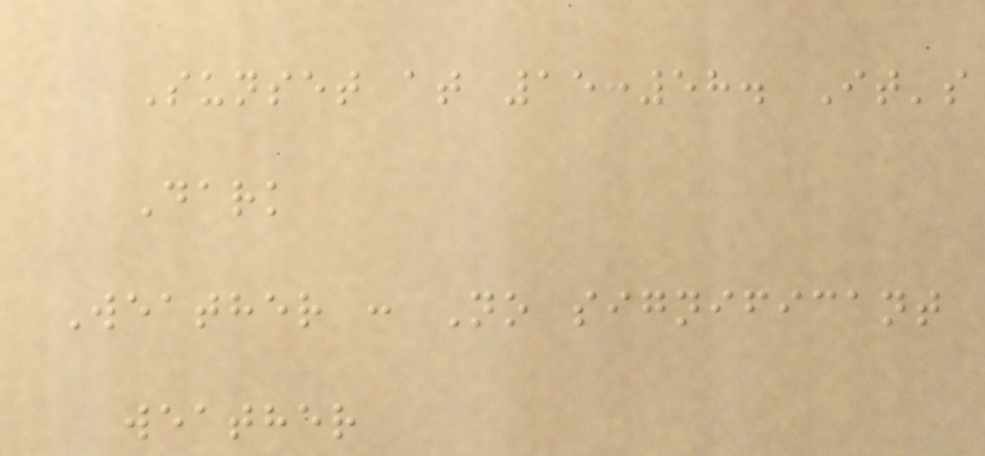Sunset at 15:58. It's
Dark
Weather : No significant
weather
